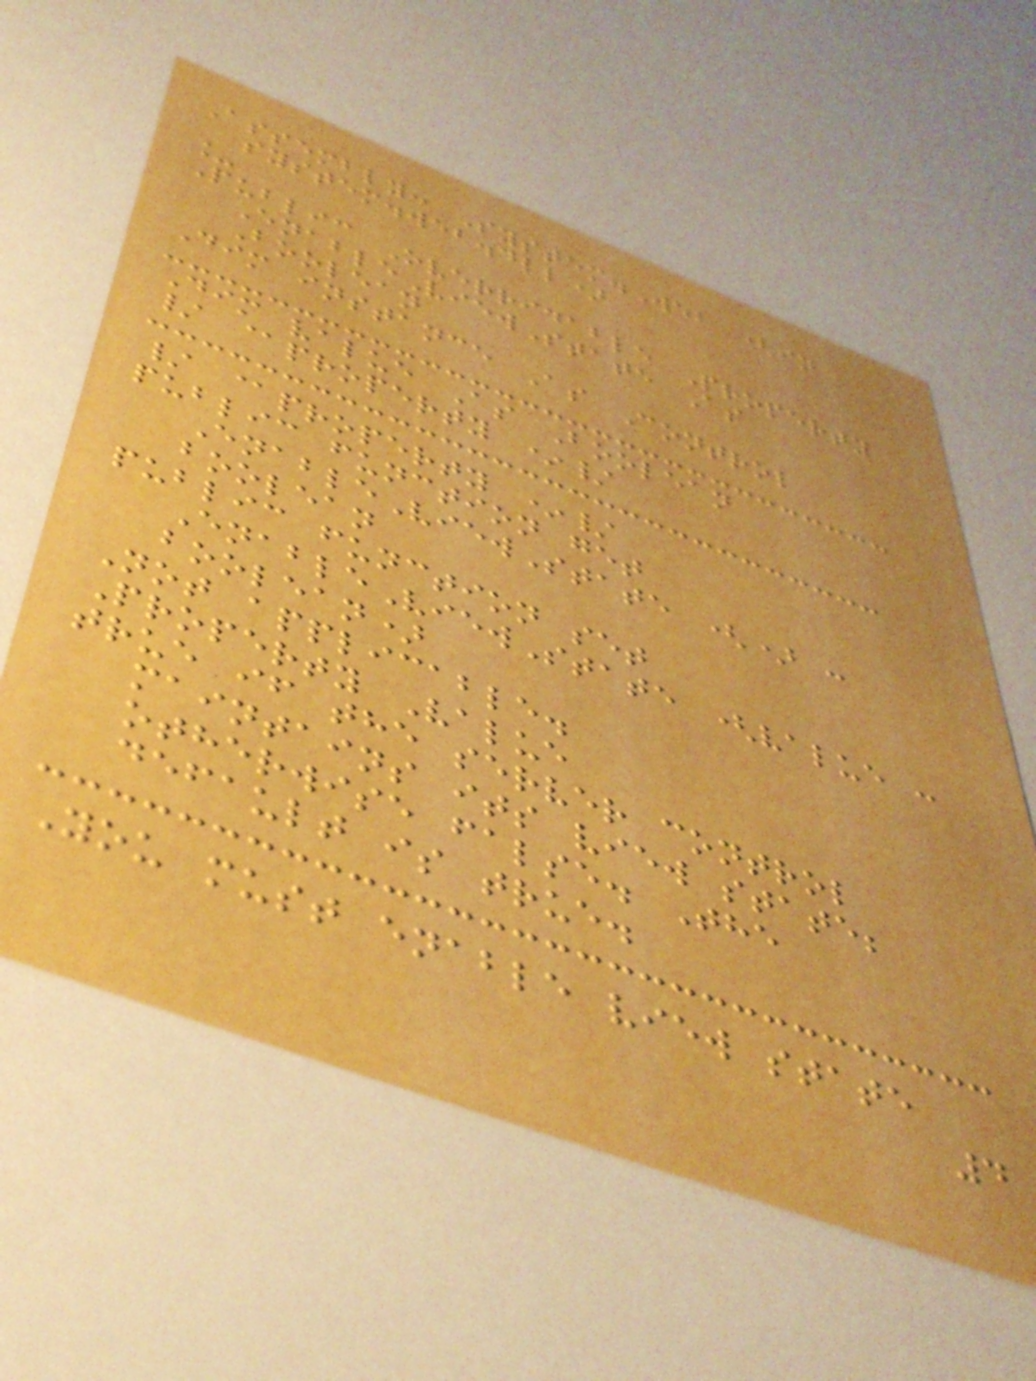Assembly: System.Web (in
system.web.dll)
_
Public Overridable Property
EnableViewState As
Boolean
Dim instance As Control
Dim value As Boolean
/ @property */
/ @property */
public function get
EnableViewState () :
boolean
public function set
EnableViewState (value :
boolean)
Not applicable.
Property Value
true if the server control
maintains its view state;
otherwise false. The
default is true.
You must enable view state
4
